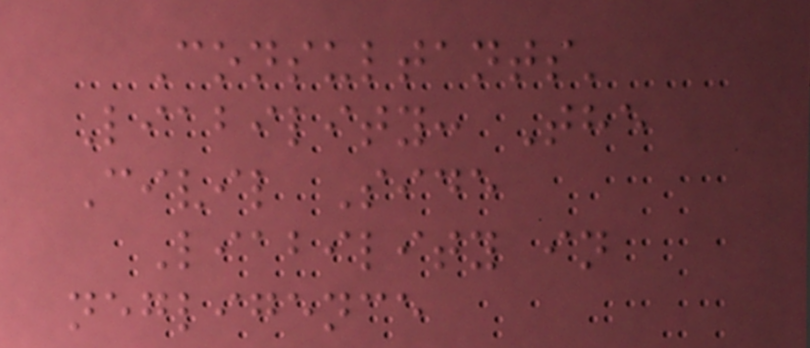Consultants'
Liability: The
Civil Side
Liability in
negligence
